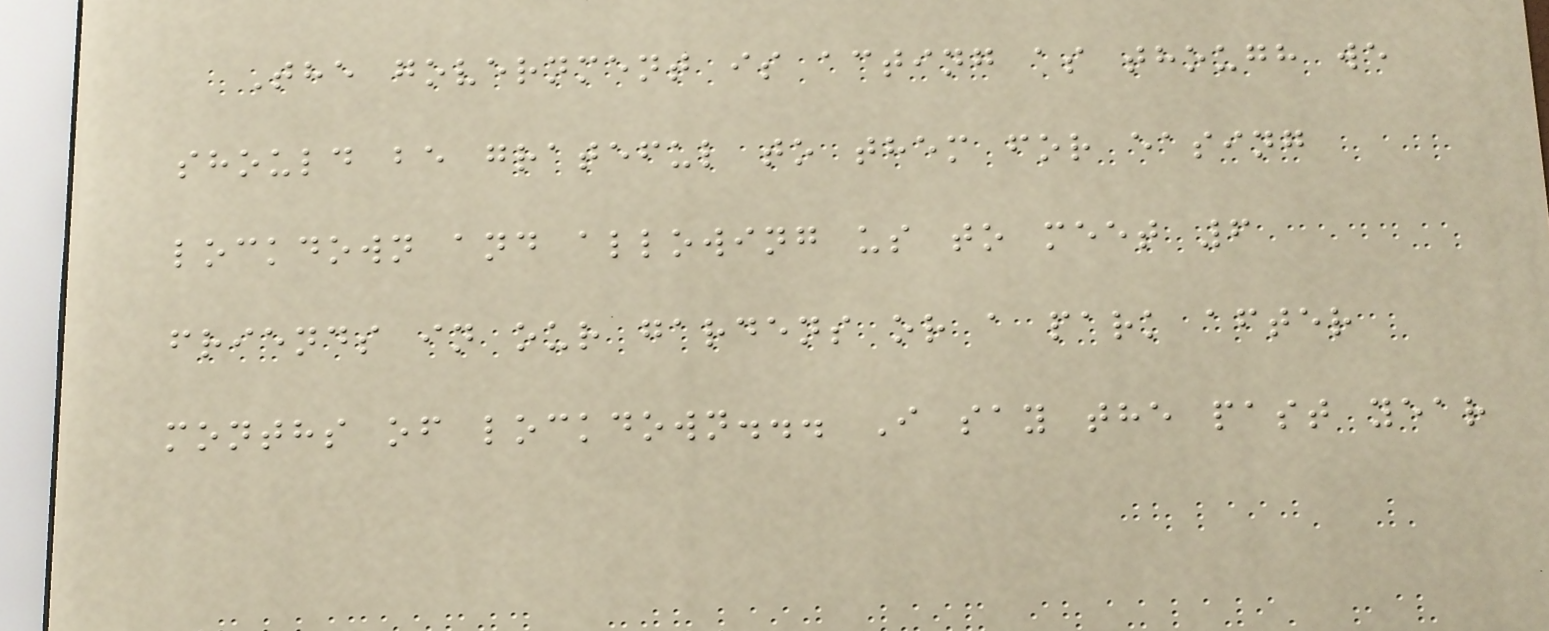The government is acting as though we
should be grateful to them for easing
lockdown and allowing us to meet 6
friends in our gardens or a park after
months of lockdown... I say the past year
